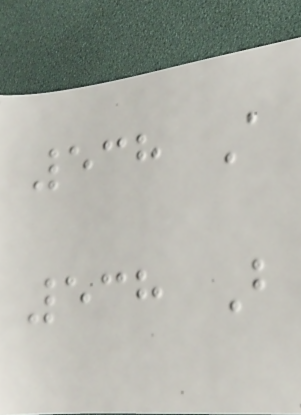538 A
538 B
